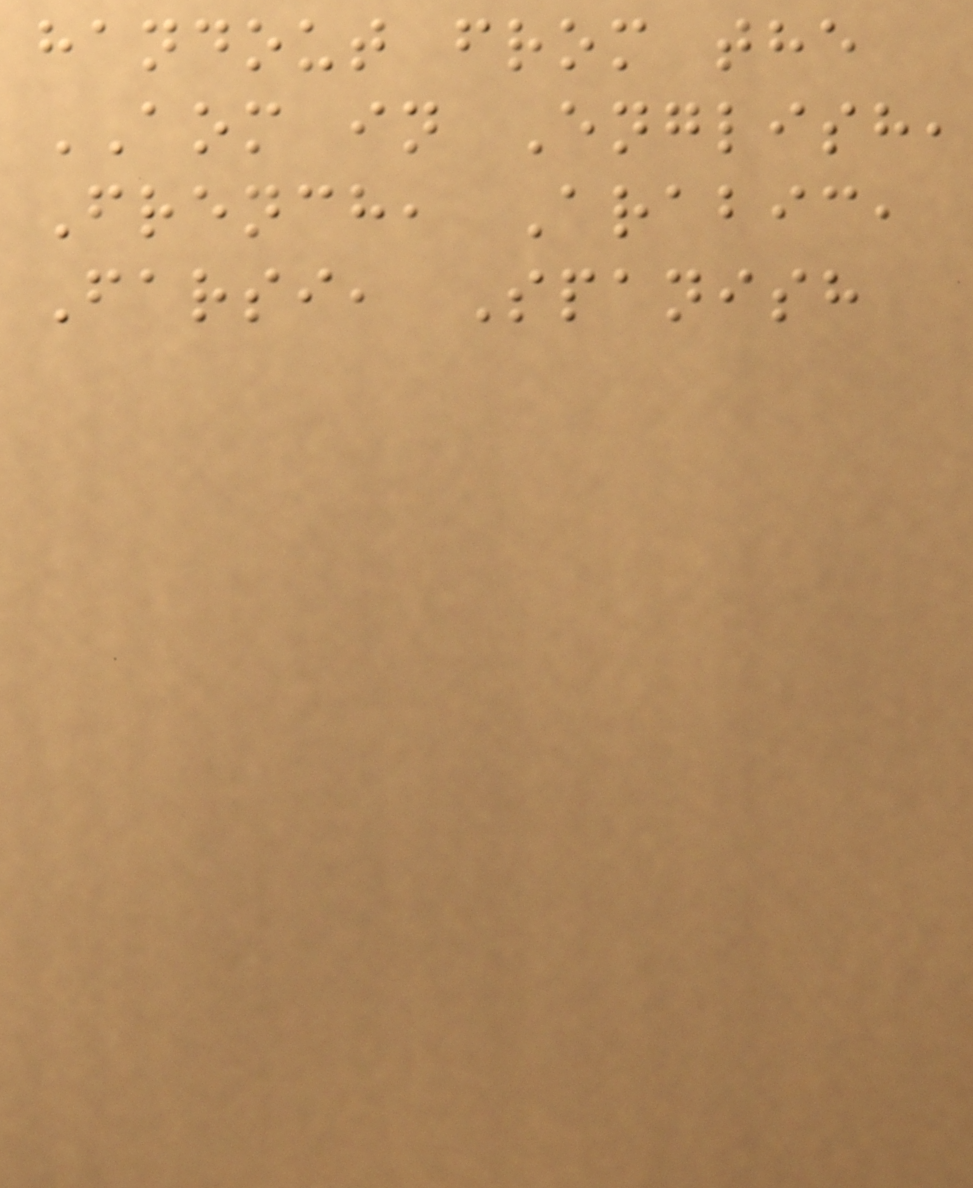handout from the
AOM in English,
French, Arabic,
Farsi, Spanish
